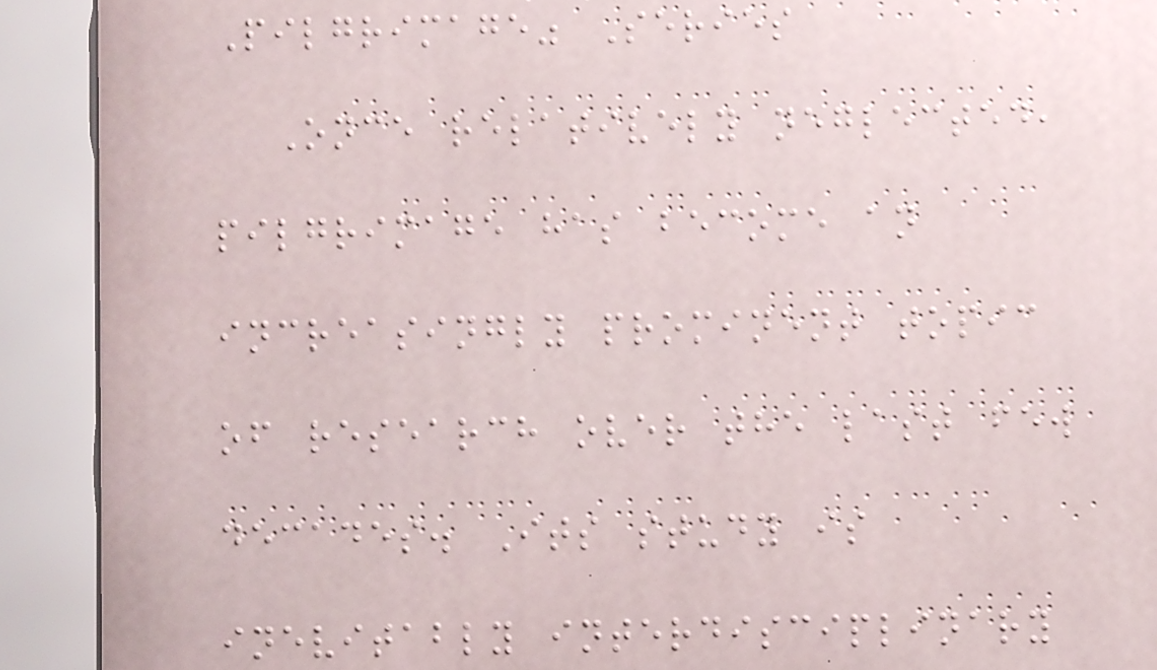Pilgrimage" Series
Once relatively neglected,
pilgrimage has become an
increasingly prominent topic
of research over the last few
decades. Its study is
inevitably interdisciplinary
